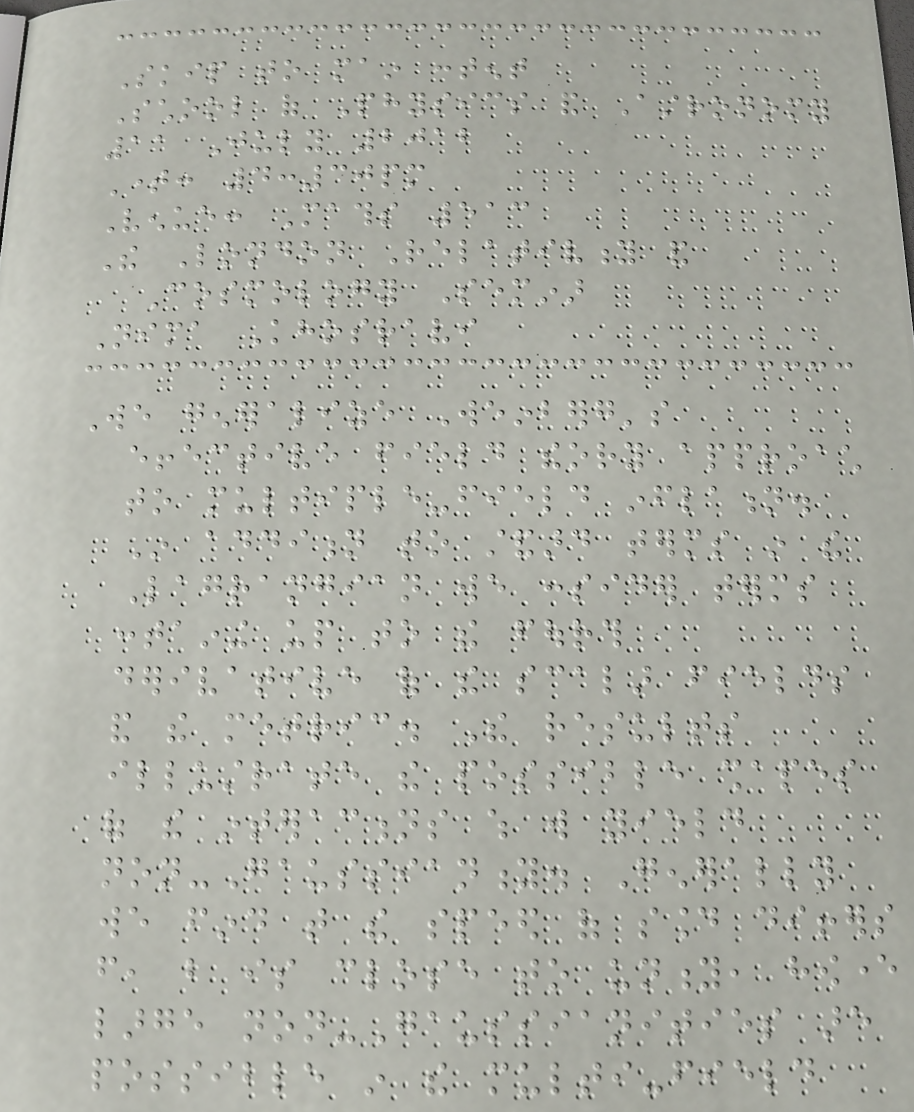Skip to main content
School of Physics and Astronomy
11 July 2012
Time: 4:30pm
Venue: Maths 513
The London Relativity and
Cosmology Seminar
Nima Khosravi
We generalize Weinberg's
effective field theory approach
to multiple-field inflation.
In addition to standard terms in the
Lagrangian we consider terms
containing up to the fourth
derivative of the scalar fields
and the metric. The results
illustrate the possible shapes
of the interactions which will yield
non-Gaussianity. Generally
we find that the speed of sound differs
from, but is close to unity, however
large non-Gaussianities are
possible in the multi-field
